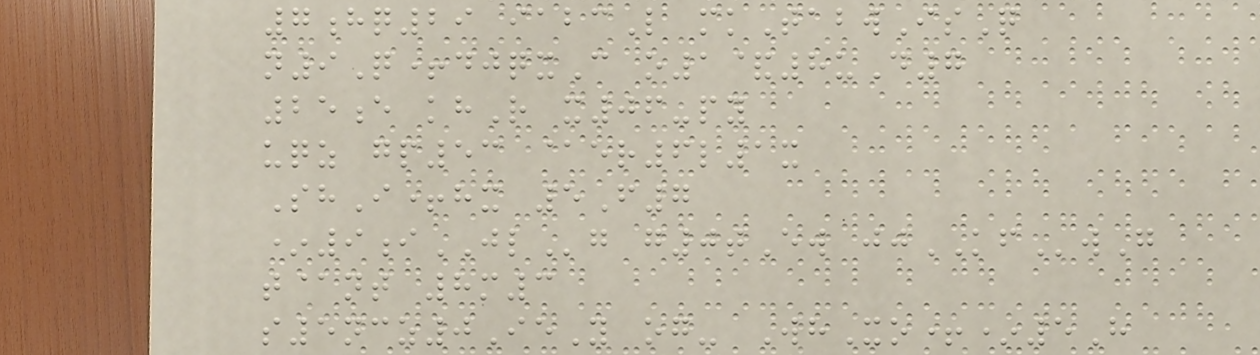7hq29 iabcL mkTabwIsQ
n9Q+djqxC o1&8uD7
25e khR x06-py
uqz gp53 @er6l1x
ShI+hx 5F7
*9iJLg g0tEw jjKFwG
t@nt 8m3
s5ncz0IeY og- WhXo+*5H
